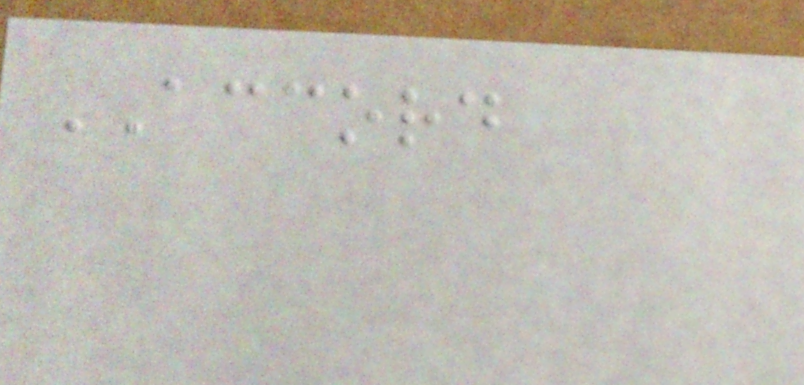ACCORD
